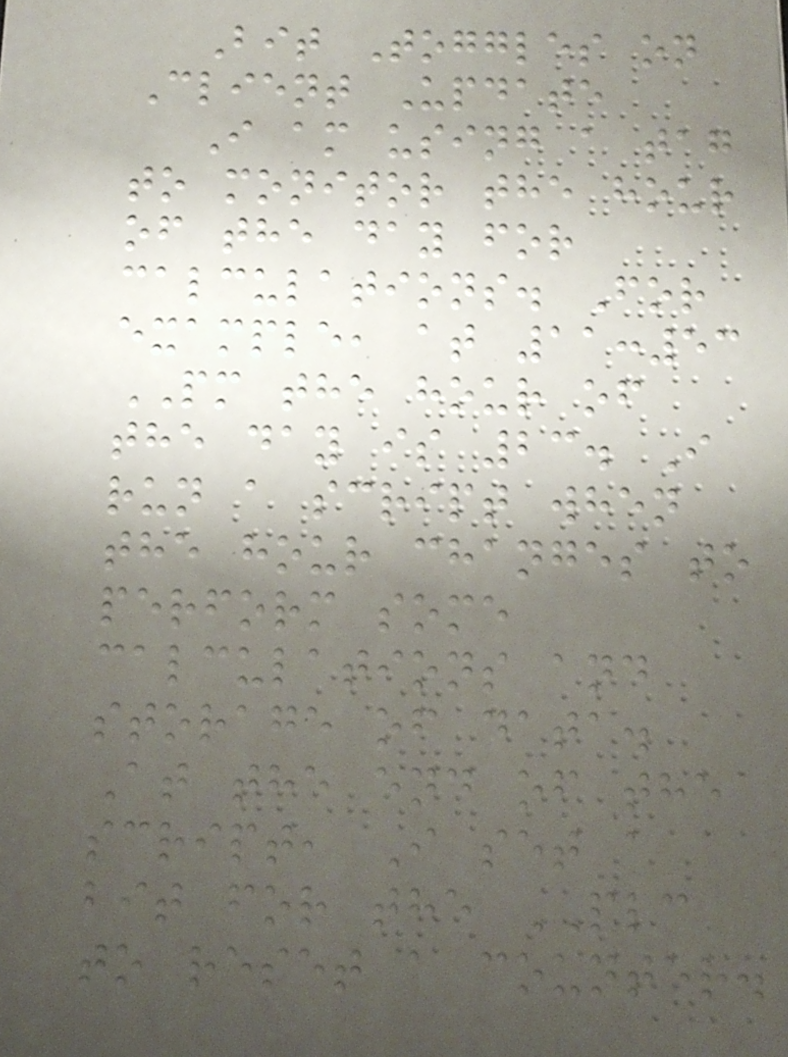Bit Toggles on
Client Update
I am using a tag
to monitor the hour
of the day for
calculations. For
example, at 11:53
PM the hour of
the day is 23. I
run a script when
the hour changes to
perform some
calculations and
storage of data.
At the end of the
script, I set a
bit for the PLC
to reset a counter.
